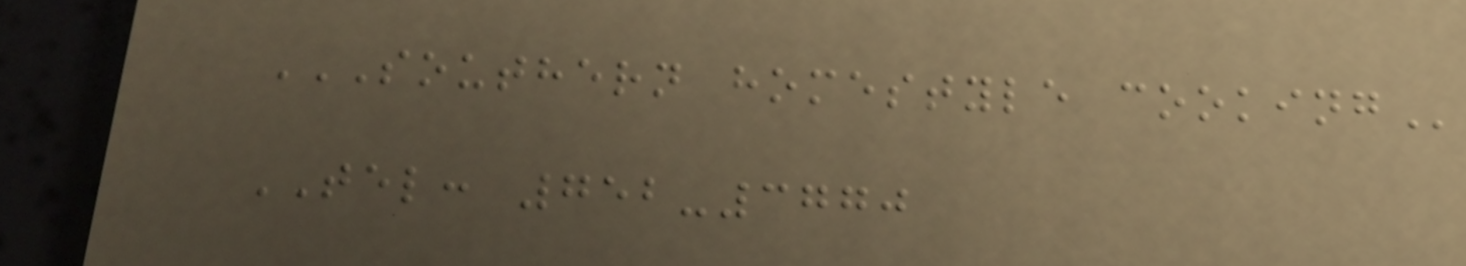SOUTHERN HOMESTYLE COOKING
TEL: 752-3770
